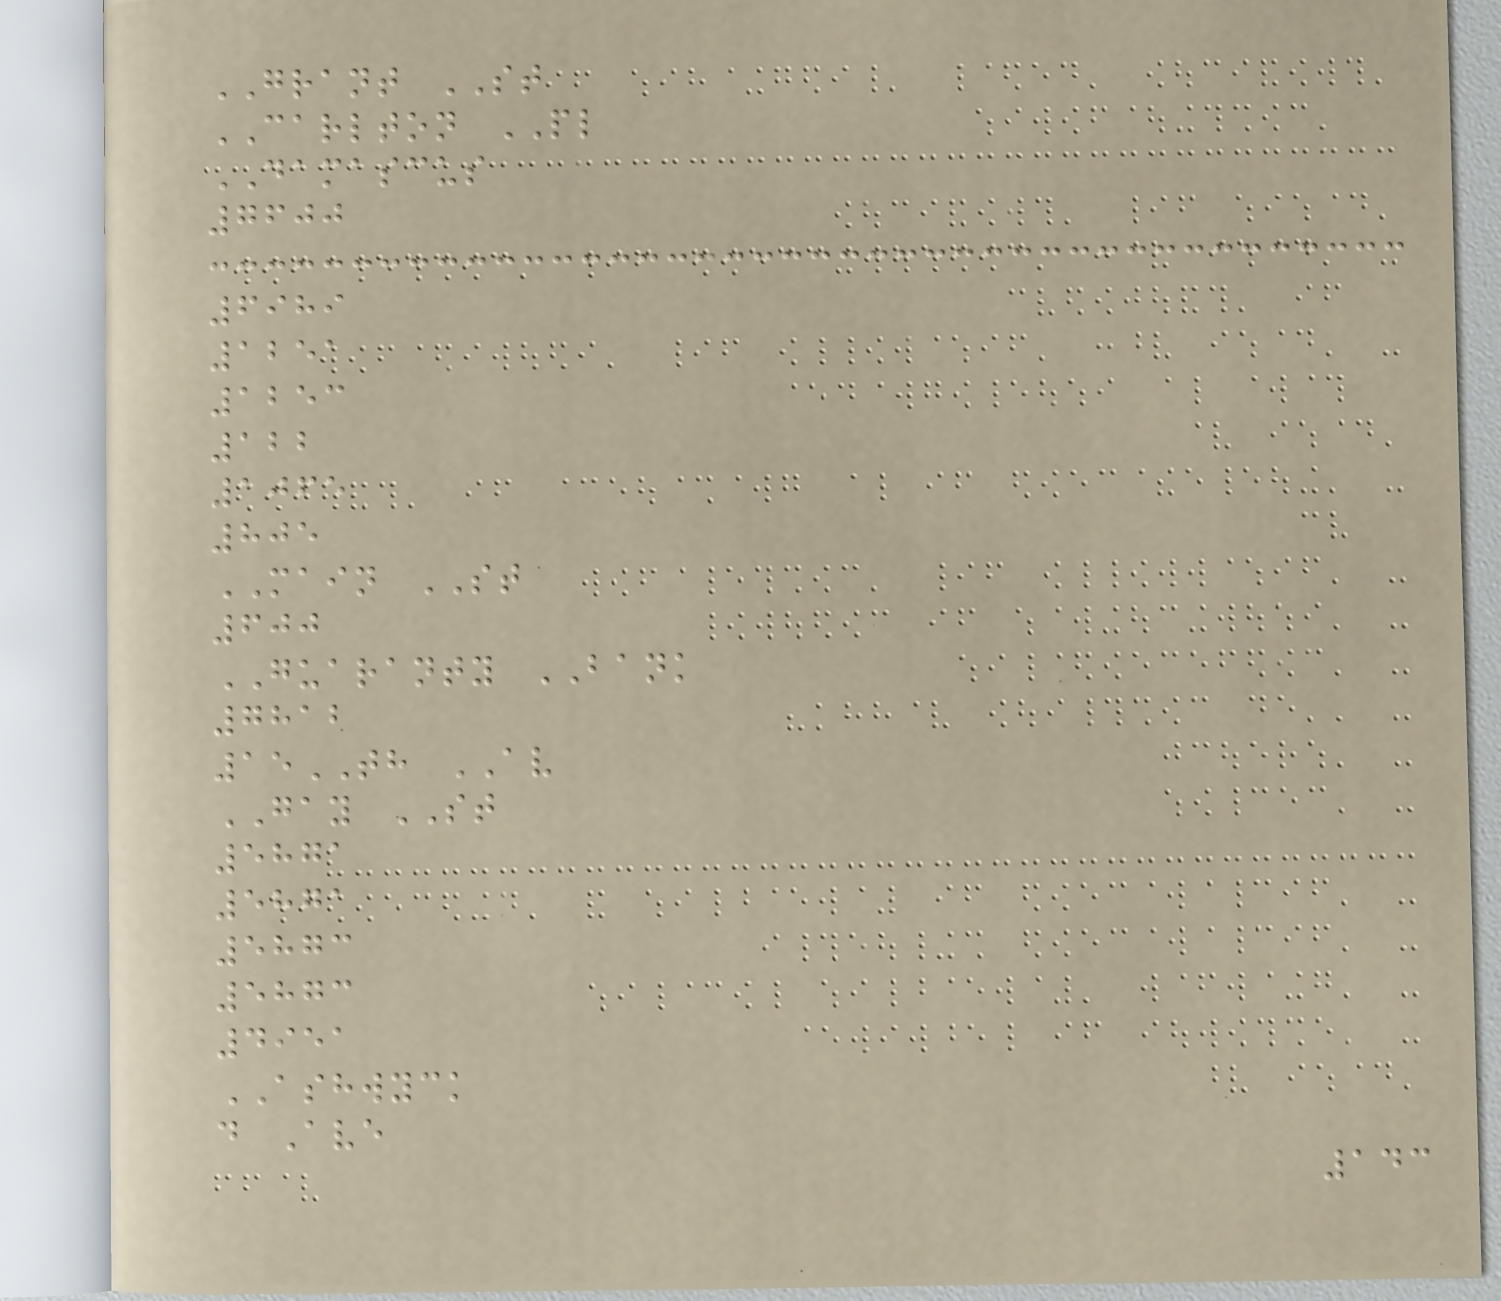GRANT ST
CARLTON PL
DAMASCUS
7600
6989
1251
1253
122
1065
805
MAIN ST
600
GUARANTY BANK
7812
15TH AV
GAY ST
5871
5871
5873
5873
4951
ASHWYCK
d Ave
143
